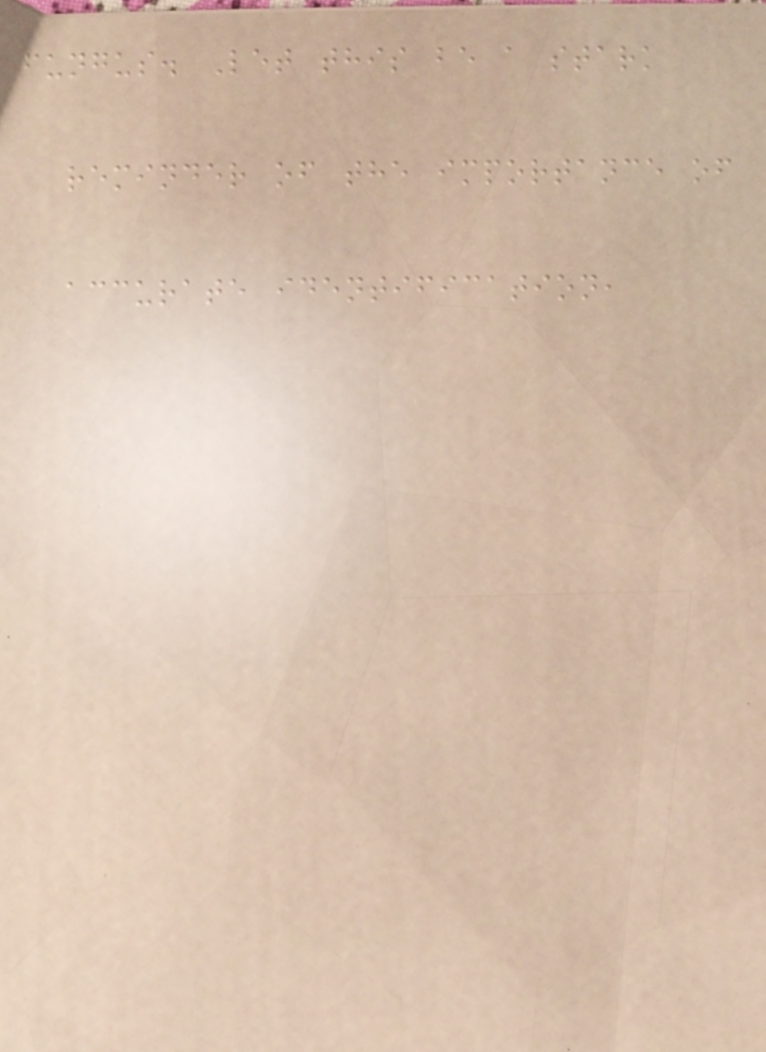fungus. Let this be a stark
reminder of the importance of
accurate identification,
